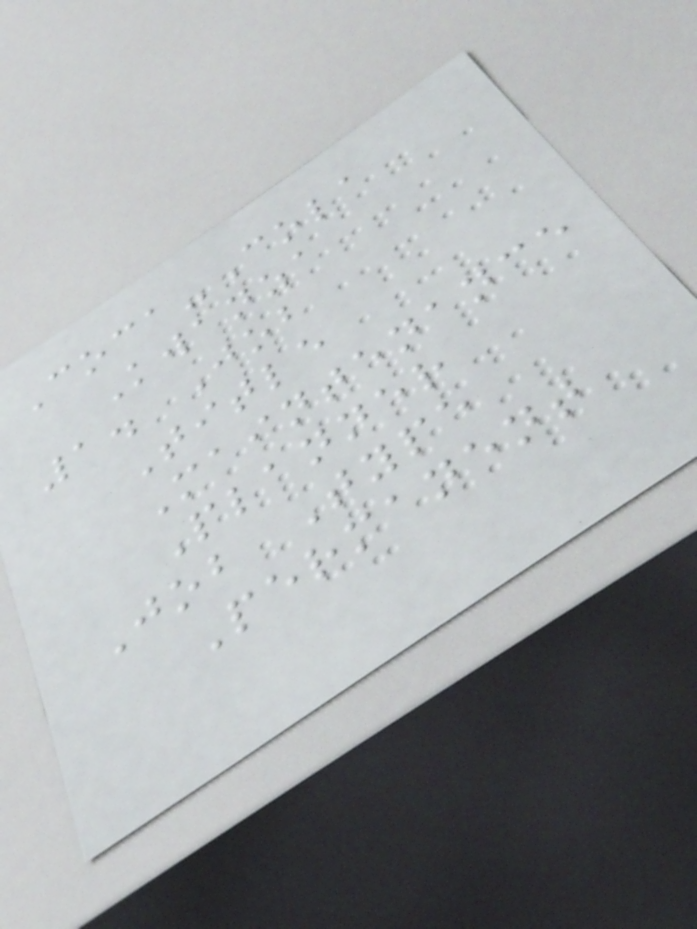Coca-Cola
Kwanza
1. Job
Title
Maintenance
Planner
Job Type
Permanent
